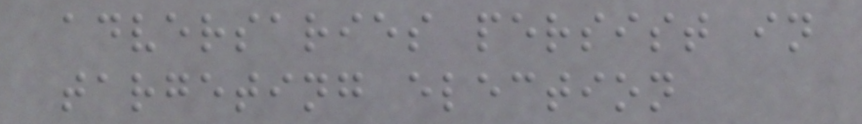adversaries persist in
targeting election
